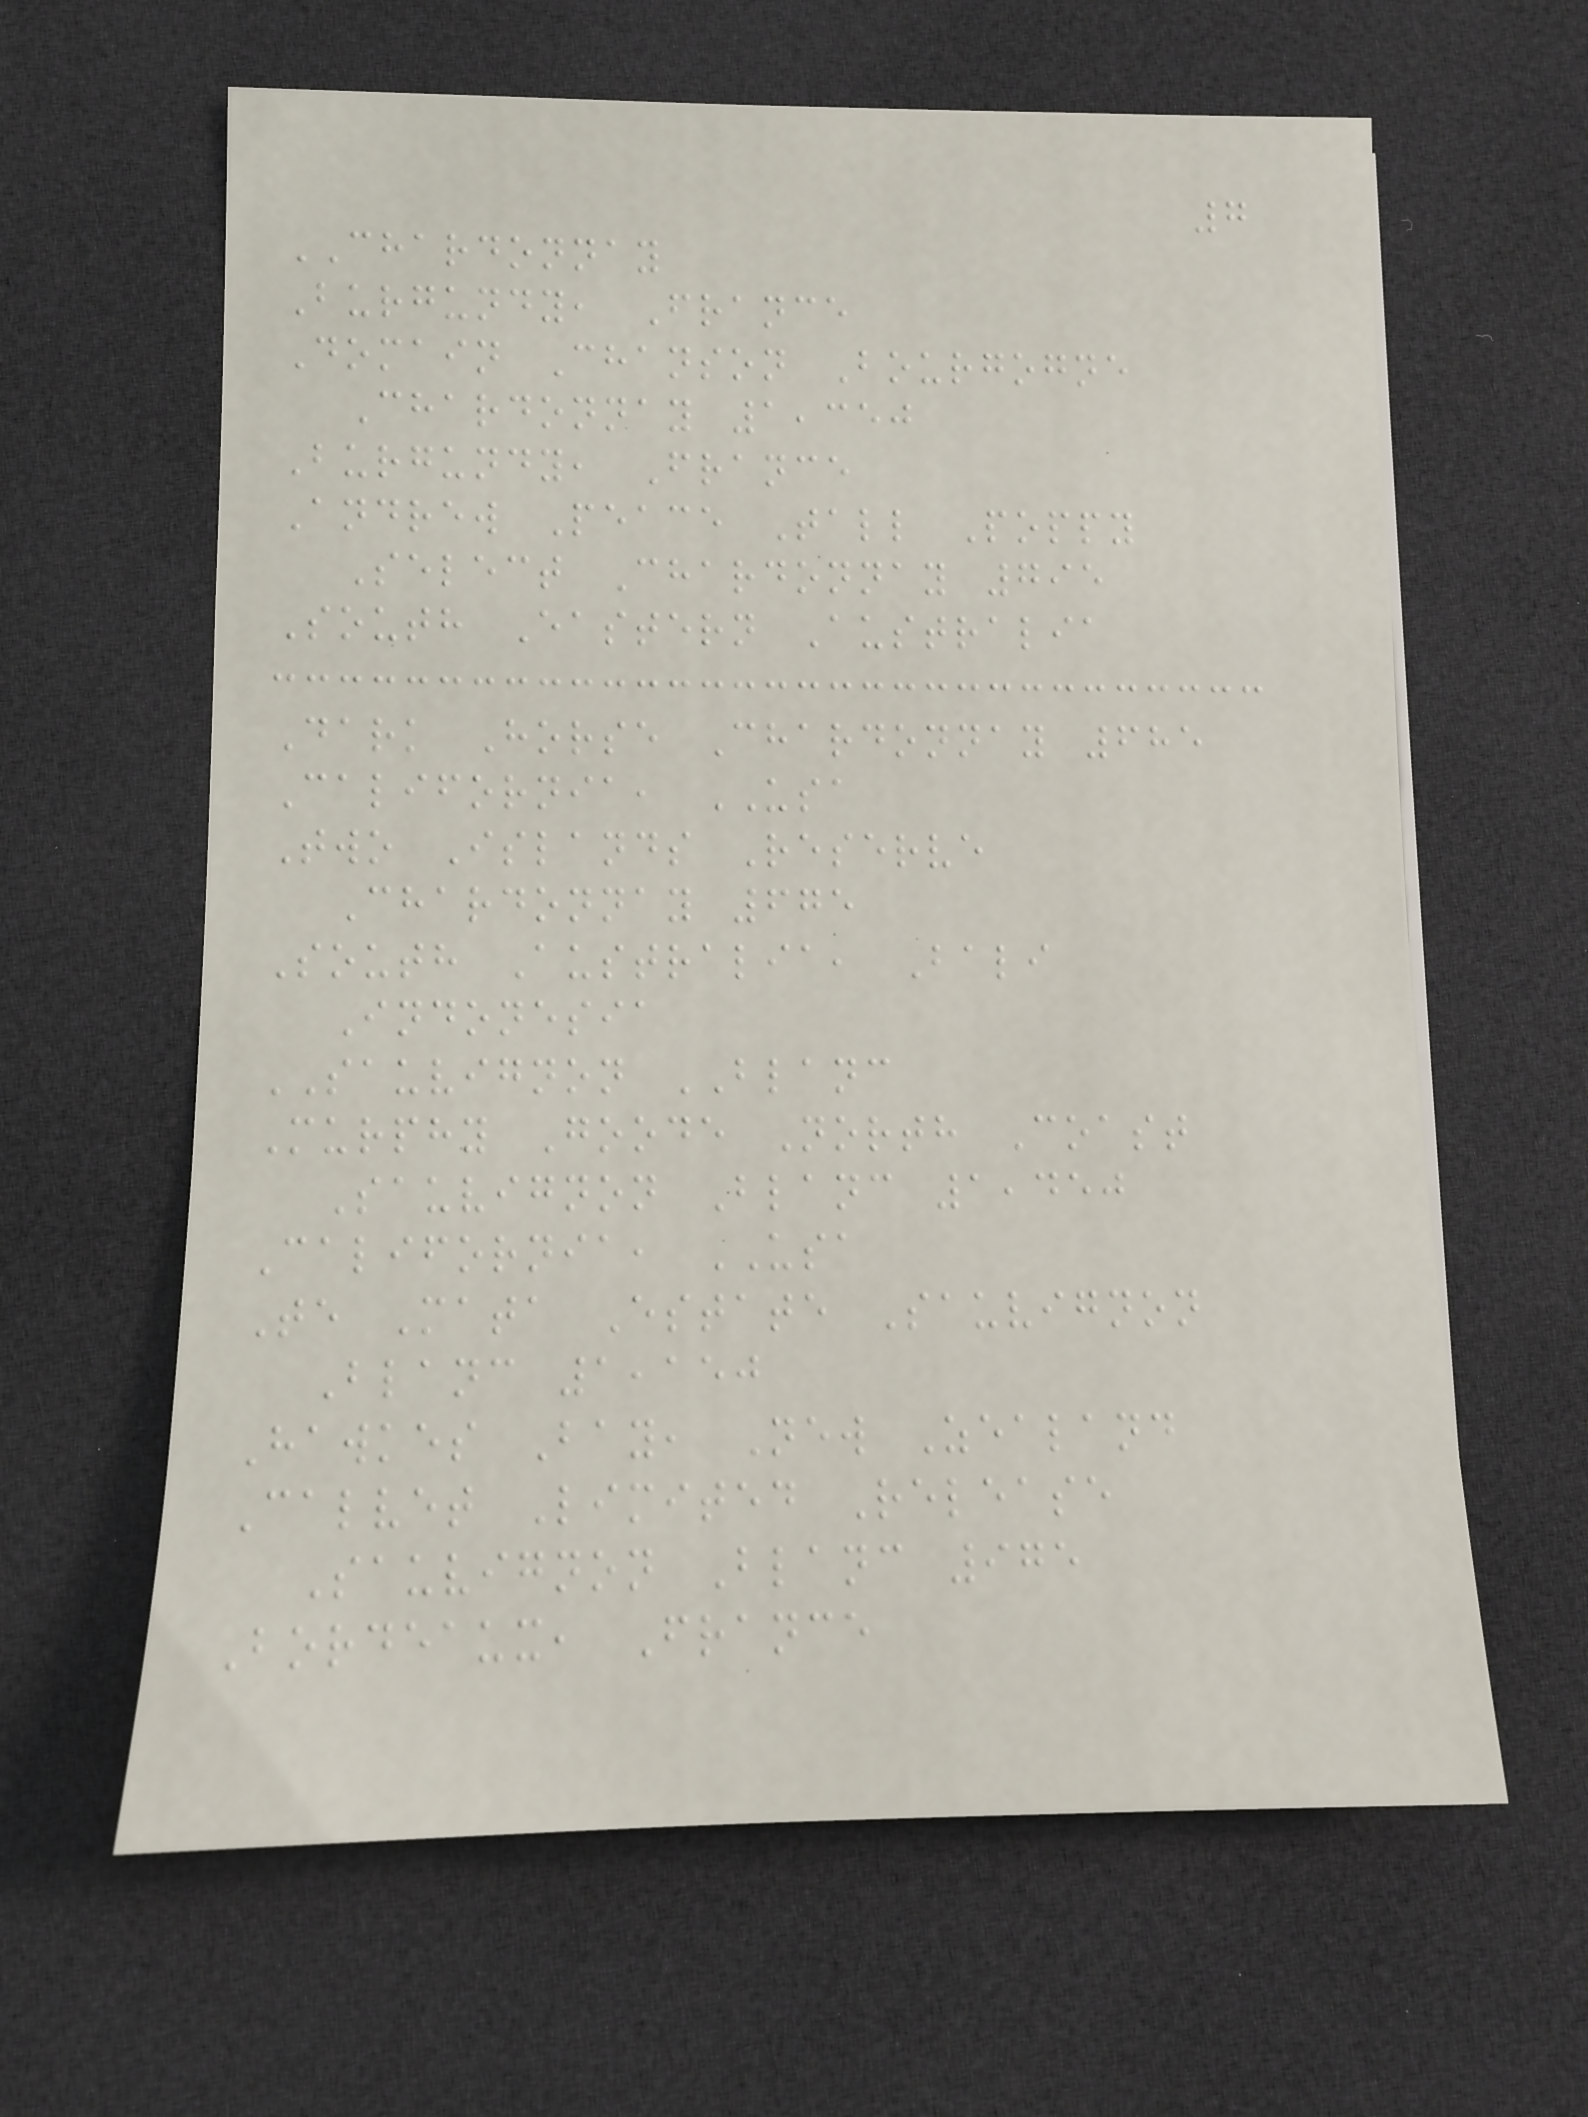7
CHARDONNAY
Burgundy, France
Domain Chanson Bourgogne
Chardonnay 1,350
Burgundy, France
Andrew Peace Tall Poppy
Select Chardonnay 795
South Eastern Australia
Dark Horse Chardonnay 685
California, USA
Two Islands Reserve
Chardonnay 675
South Australia, Bali
Indonesia
SAUVIGNON BLANC
Murphy Goode North Coast
Sauvignon Blanc 1,450
California, USA
Te Mata Estate Sauvignon
Blanc 1,150
Hawkes Bay, New Zealand
Calvet Limited Release
Sauvignon Blanc 975
Bordeaux, France
